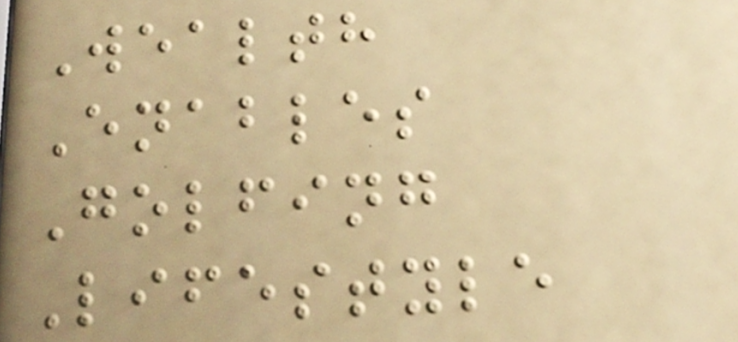Wealth
Enables
Golfing
Lifestyle
